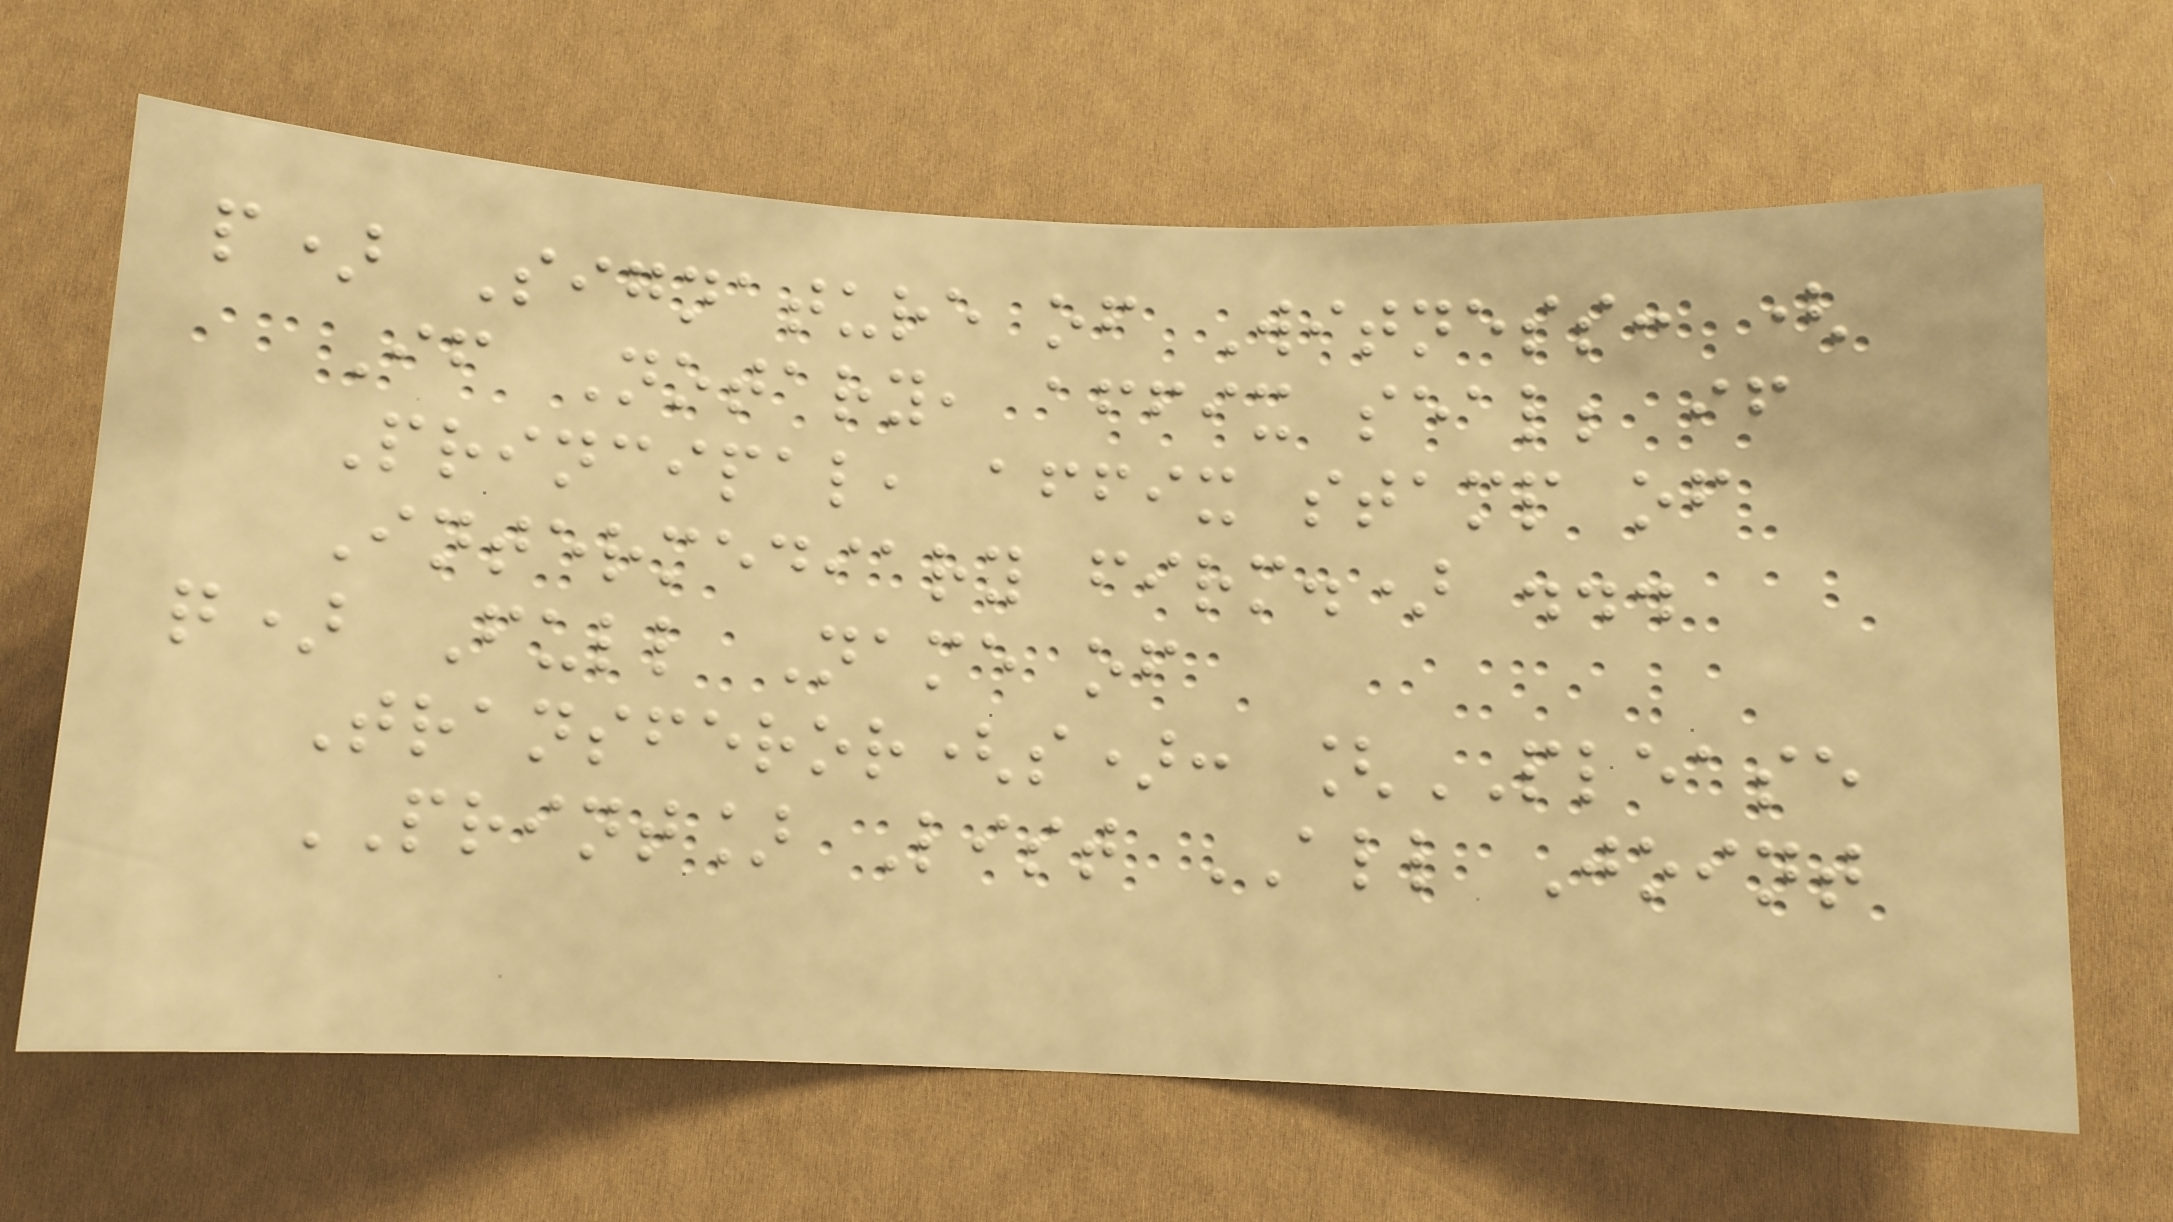p) Signature of Witness: (
If Notary, affix seal; if
Principal, affix stamp of
Intermediary firm.) ...
q) Full Name of
Transferor(s): [PLEASE
PRINT] List ALL Joint
